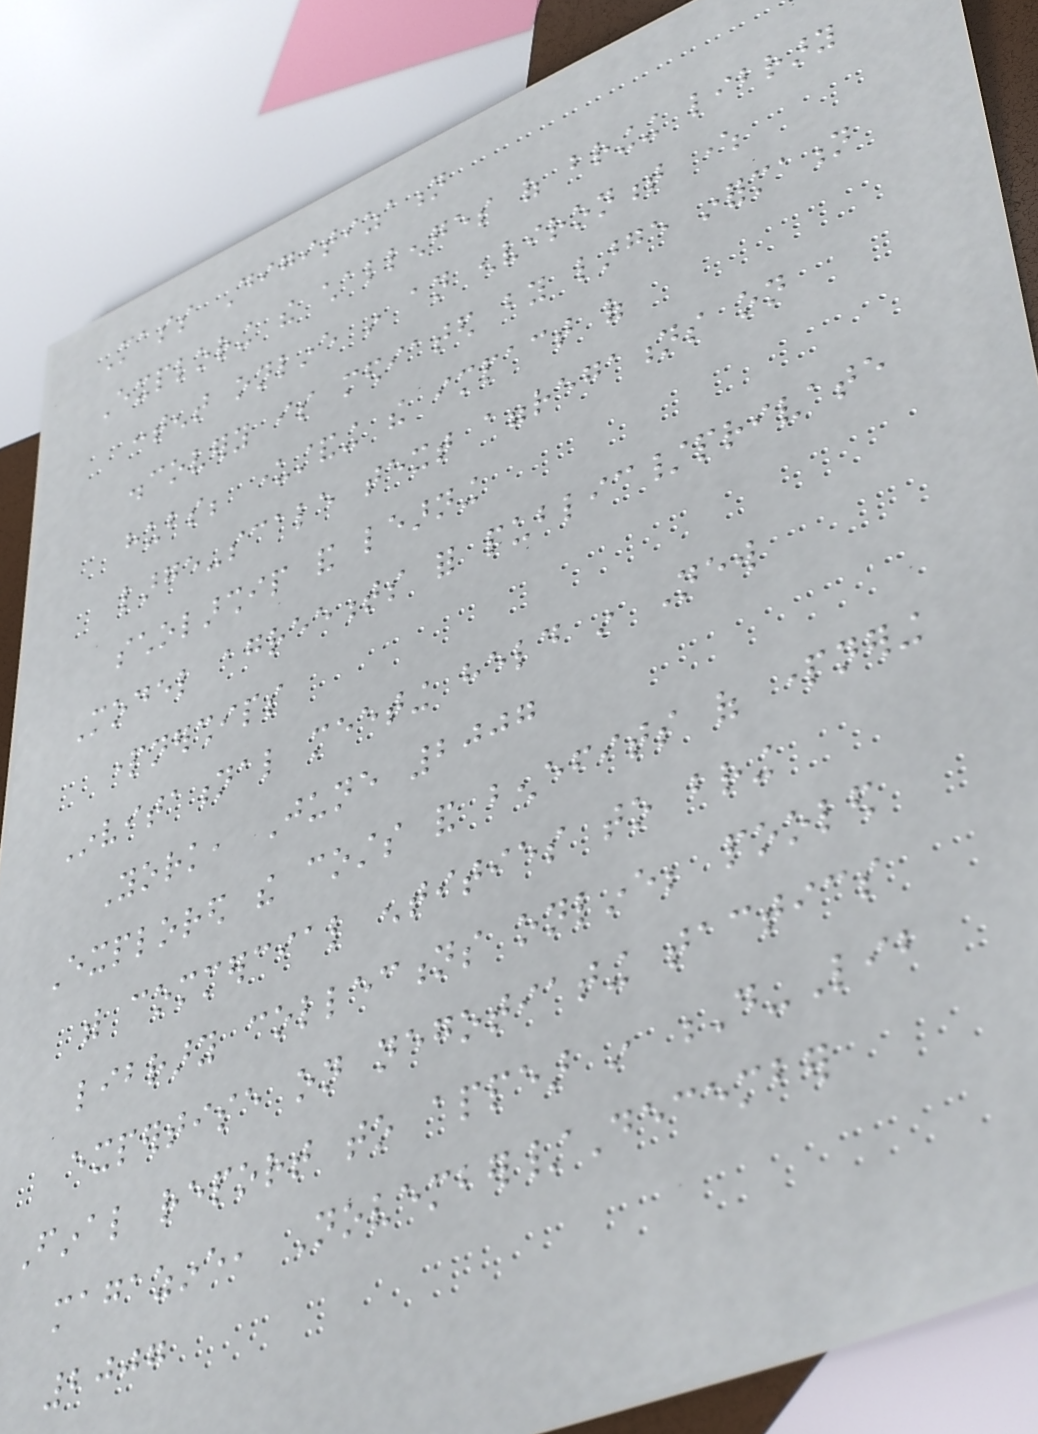Mass Digitization
Exploring the challenges of bringing library
content online in an environment where
discovery is mediated by large information
hubs; understanding the impact of
large-scale text aggregations on
scholarship and learning
Model agreements for public/private
partnerships
Invitational meeting held in New
York, June 2007
Explored the costs and benefits of partnering
with commercial entities to bring
library collections online; pooled
expertise on negotiating tactics
Final report to appear in D-Lib
magazine, November/December
2007
